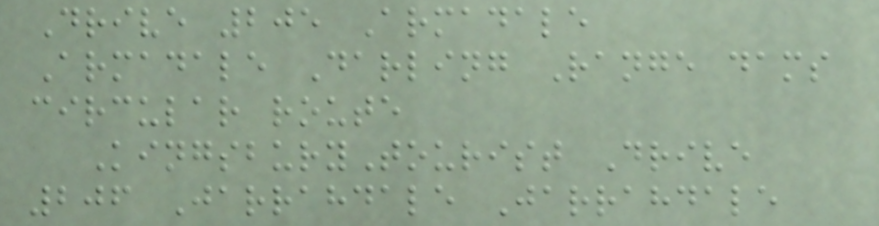Drive 205 Armadale
Armadale Darling Range dams
circular route
KingsburyTourist Drive
206 Jarrahdale Jarrahdale
